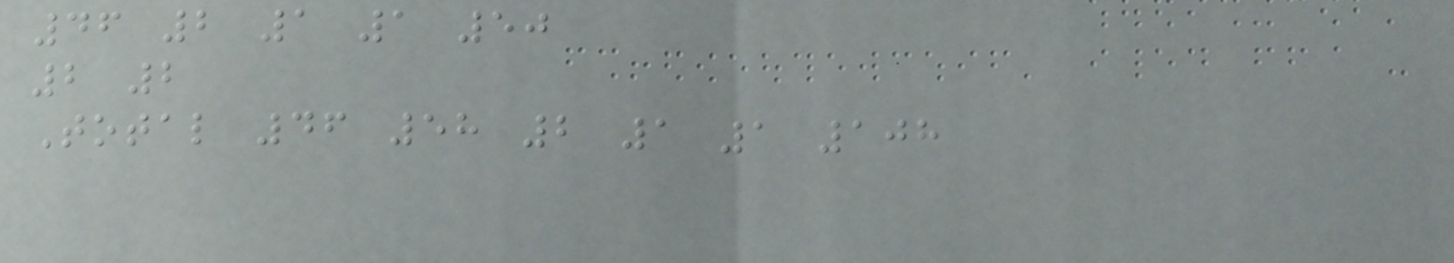46 2 1 1 50
2 2
Total 46 58 2 1 1 108
